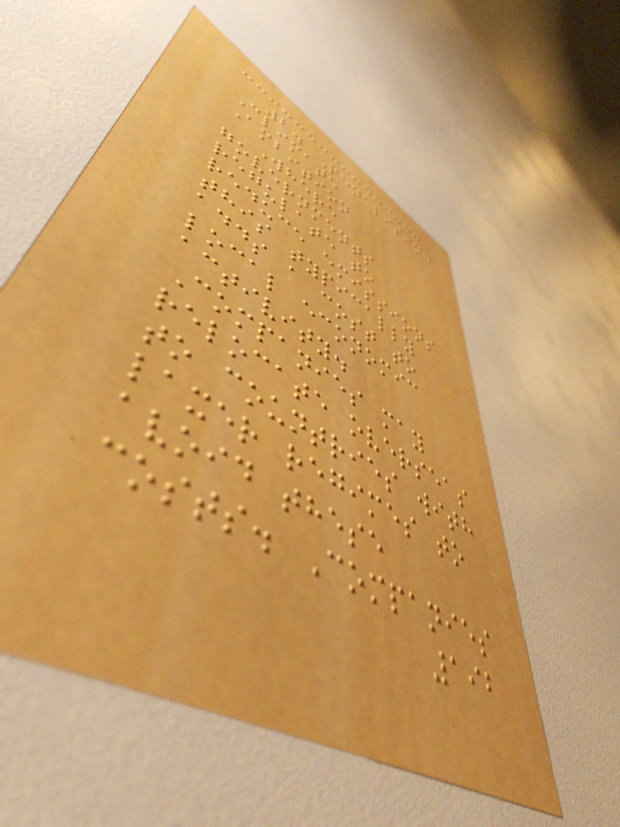2. Penalising
Climate
Ambition
Where
governments
regulate to
reduce emissions
this typically
adds a cost to
local economic
activity.
Companies may
relocate overseas
to countries with
laxer regimes to
avoid these
costs. Companies
192
